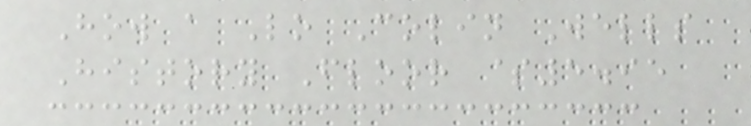How a Lo Colin Wells
History Floor $5.95
